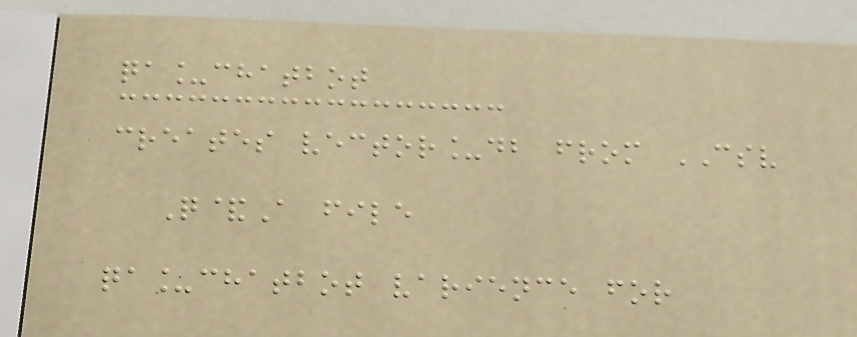qa_chatbot
creates vector_db from CSV
Q&A file
qa_chatbot varience for
